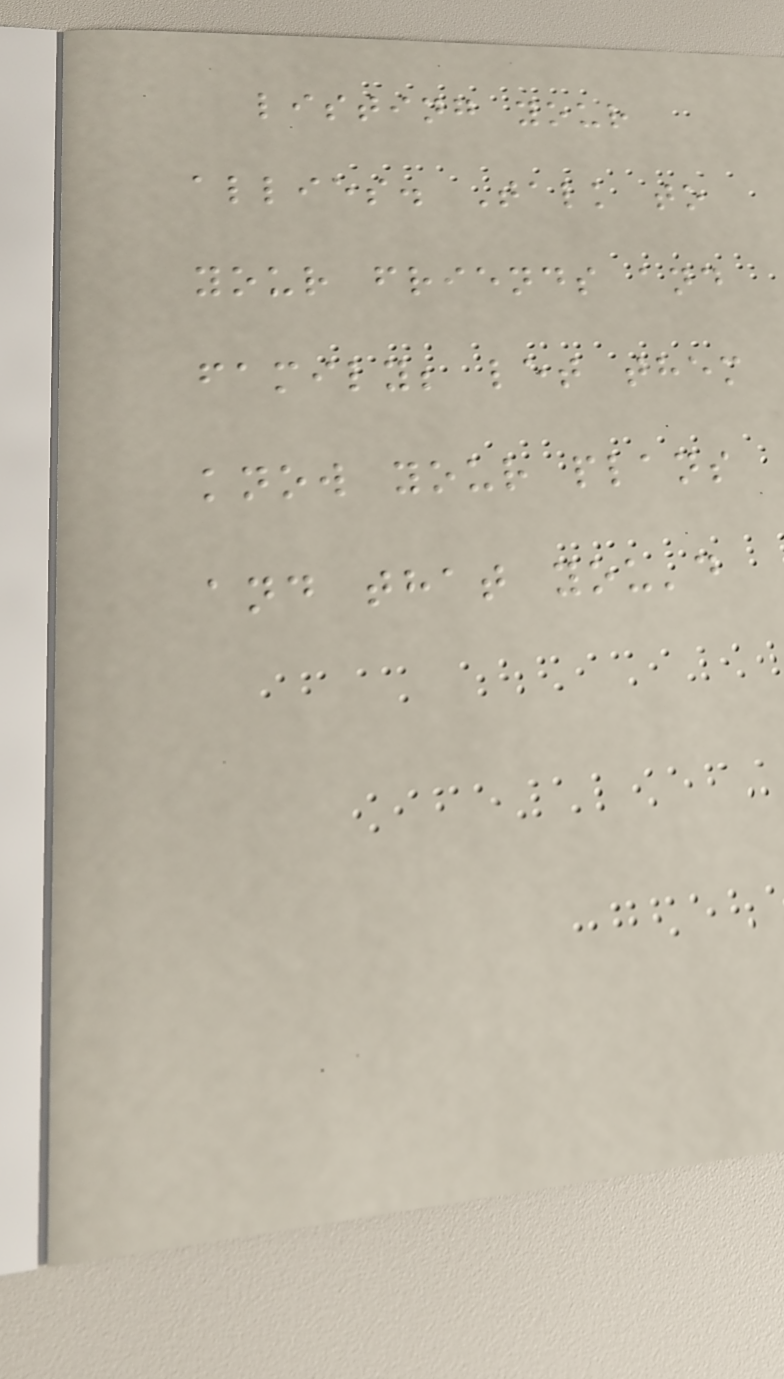listing your
allies. Talk to
your friends and
family; let them
know your plans
and that you'd
